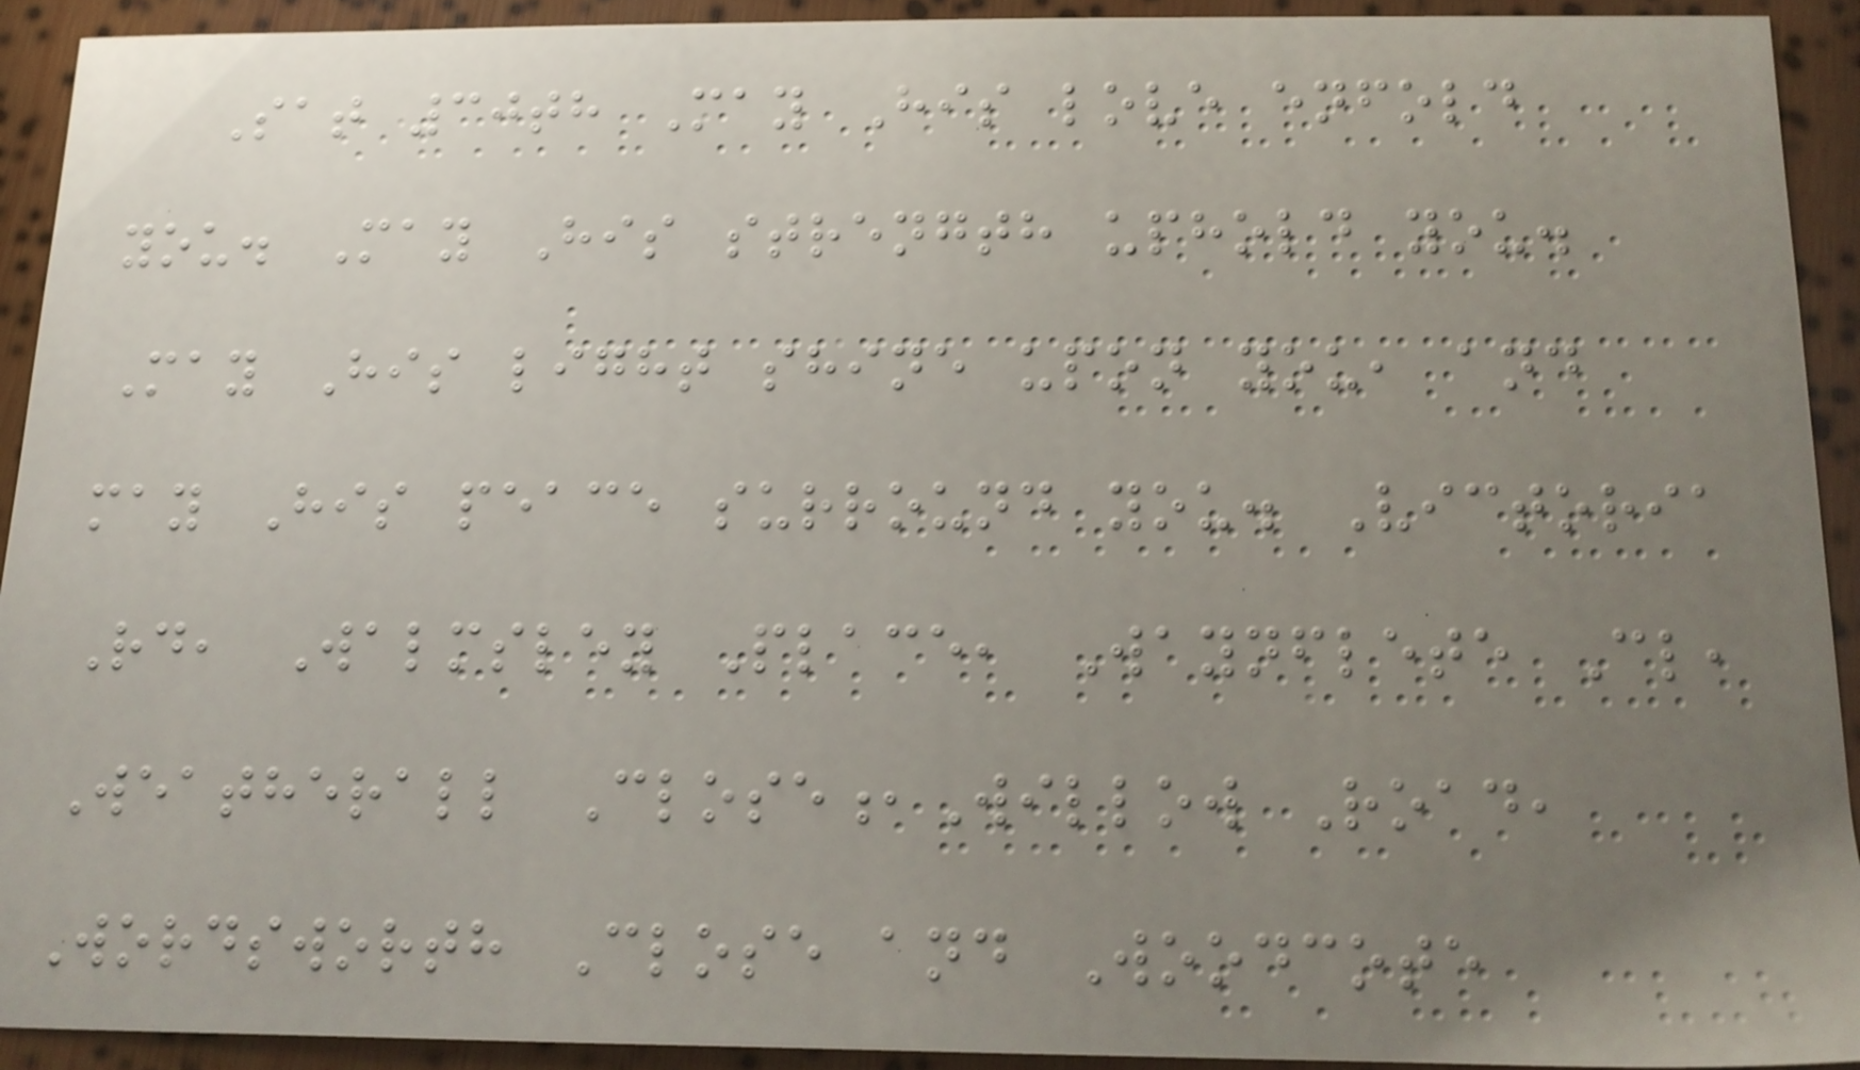Sat 30th May His love enfold
you. May His strength uphold you.
May His light shine upon you, and
may His peace surround you. Victoria
Rd, Walmsley Place, Waynflete Cl,
Weatherall Close,Willow Road,
Wordsworth Close and Woodcote
